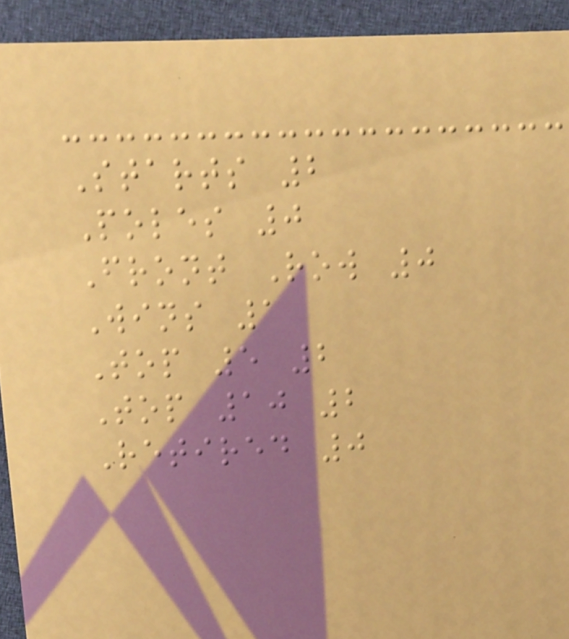Starts 2
Poles 0
Front Row 0
Wins 1
Top 5 2
Top 10 2
Retired 0
